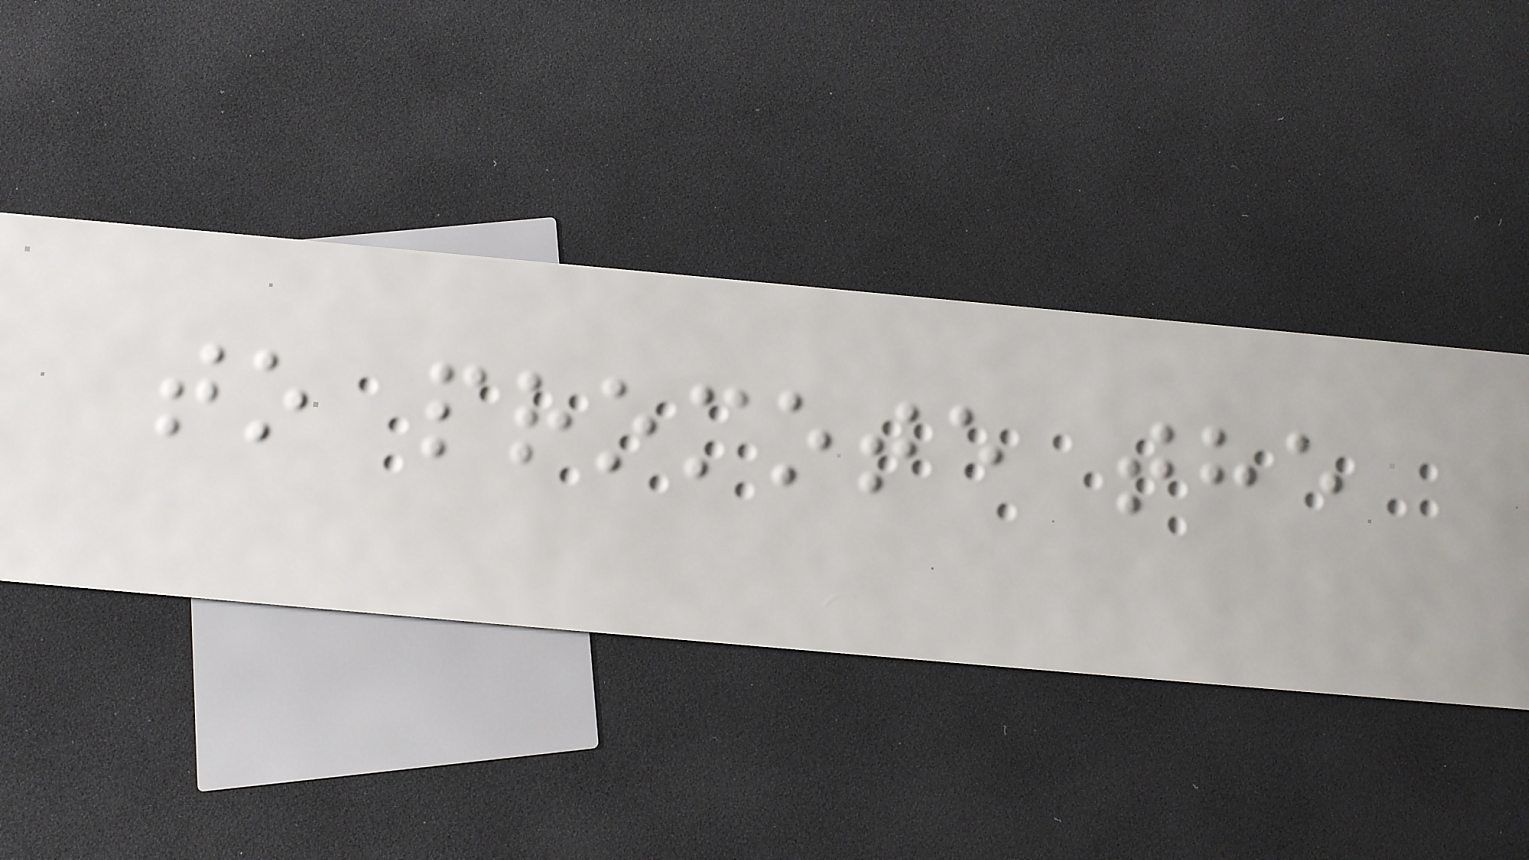to promote the
